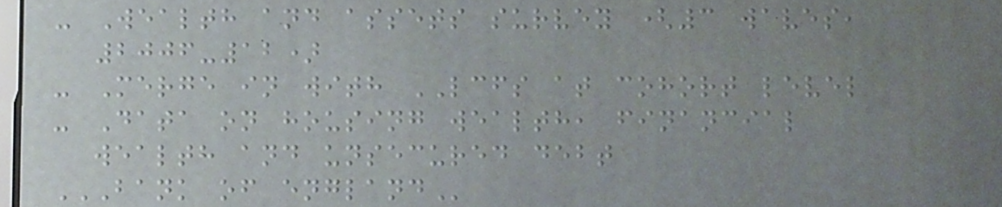- Wealth and assets survey (3 waves,
2006-12)
- Merge in with LCFS at cohort level
- Data on housing wealth, financial
wealth and unsecured debt
BANK OF ENGLAND
